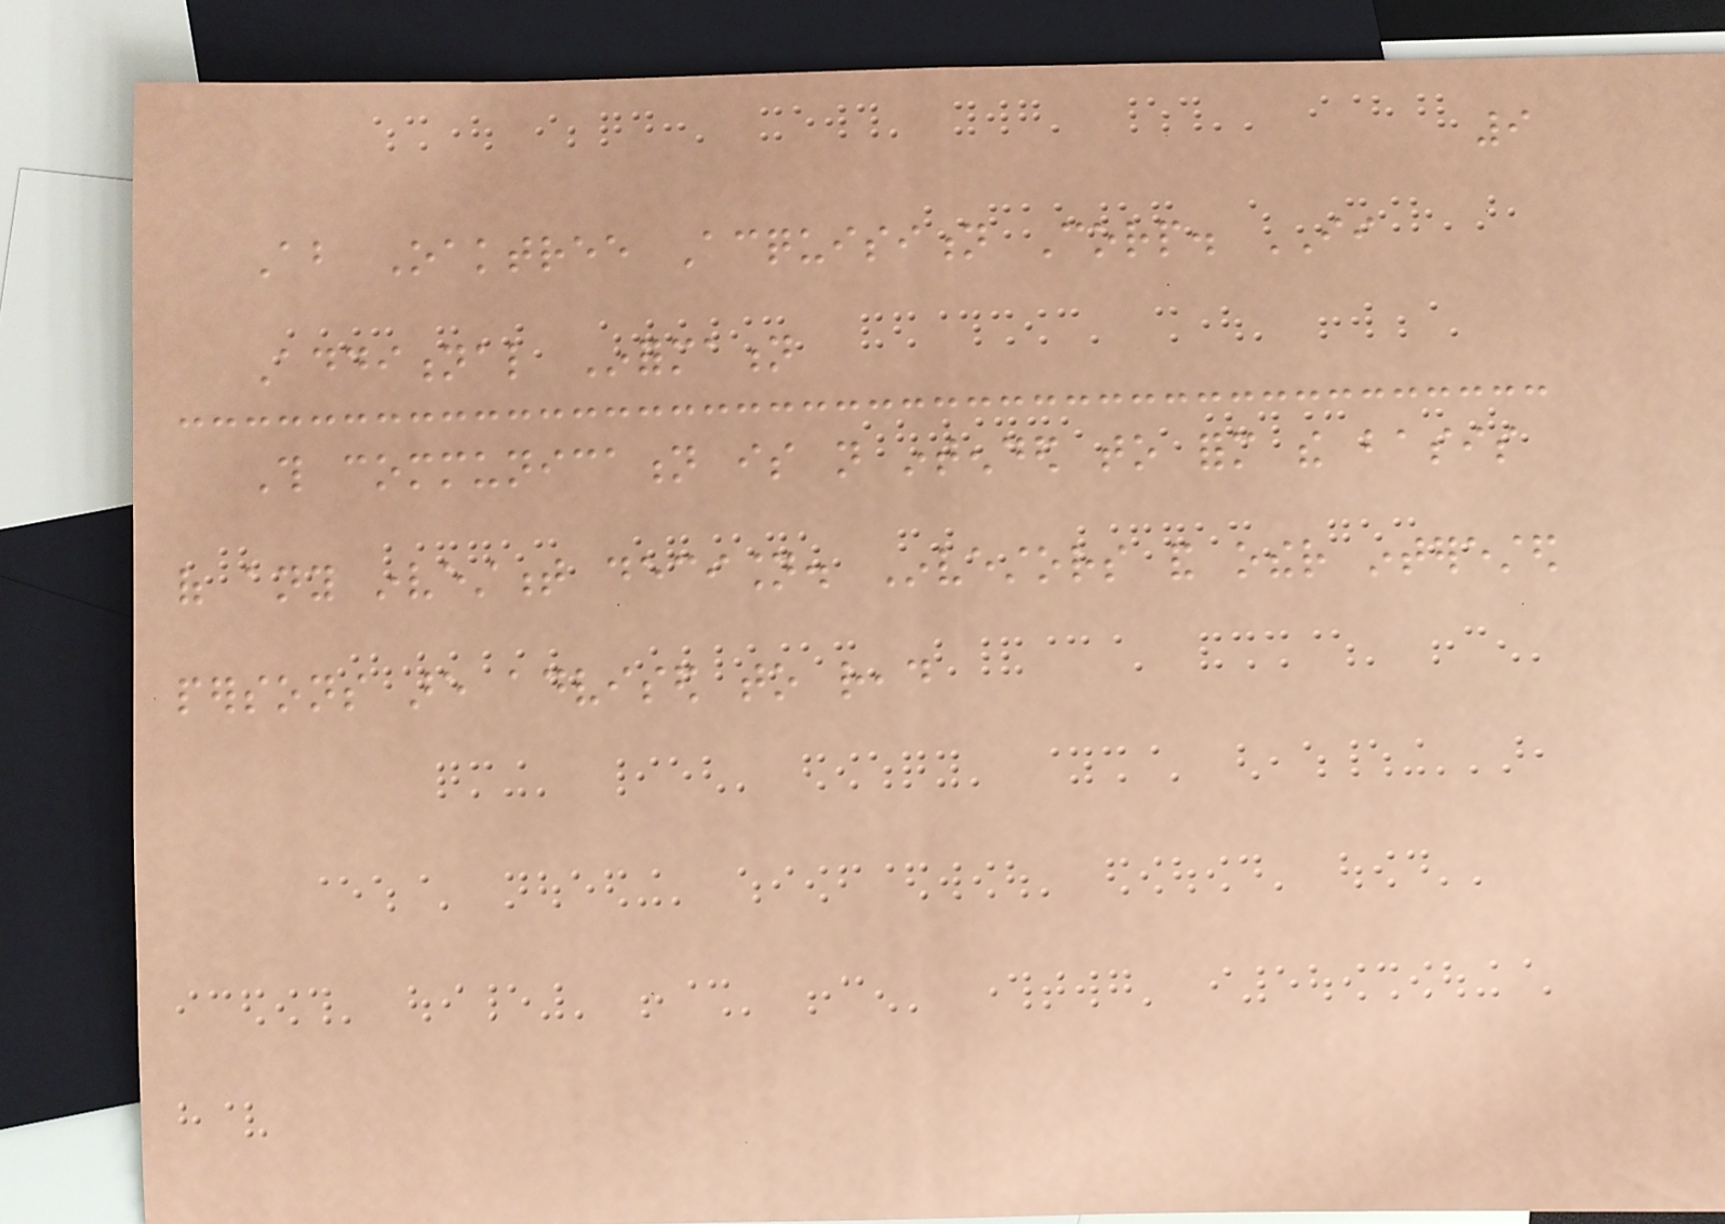9
About Oaktree Acquisition Corp. II
Additional Information
This communication is not intended to form the basis
of any investment decision. Investors and other interested
persons are advised to read
